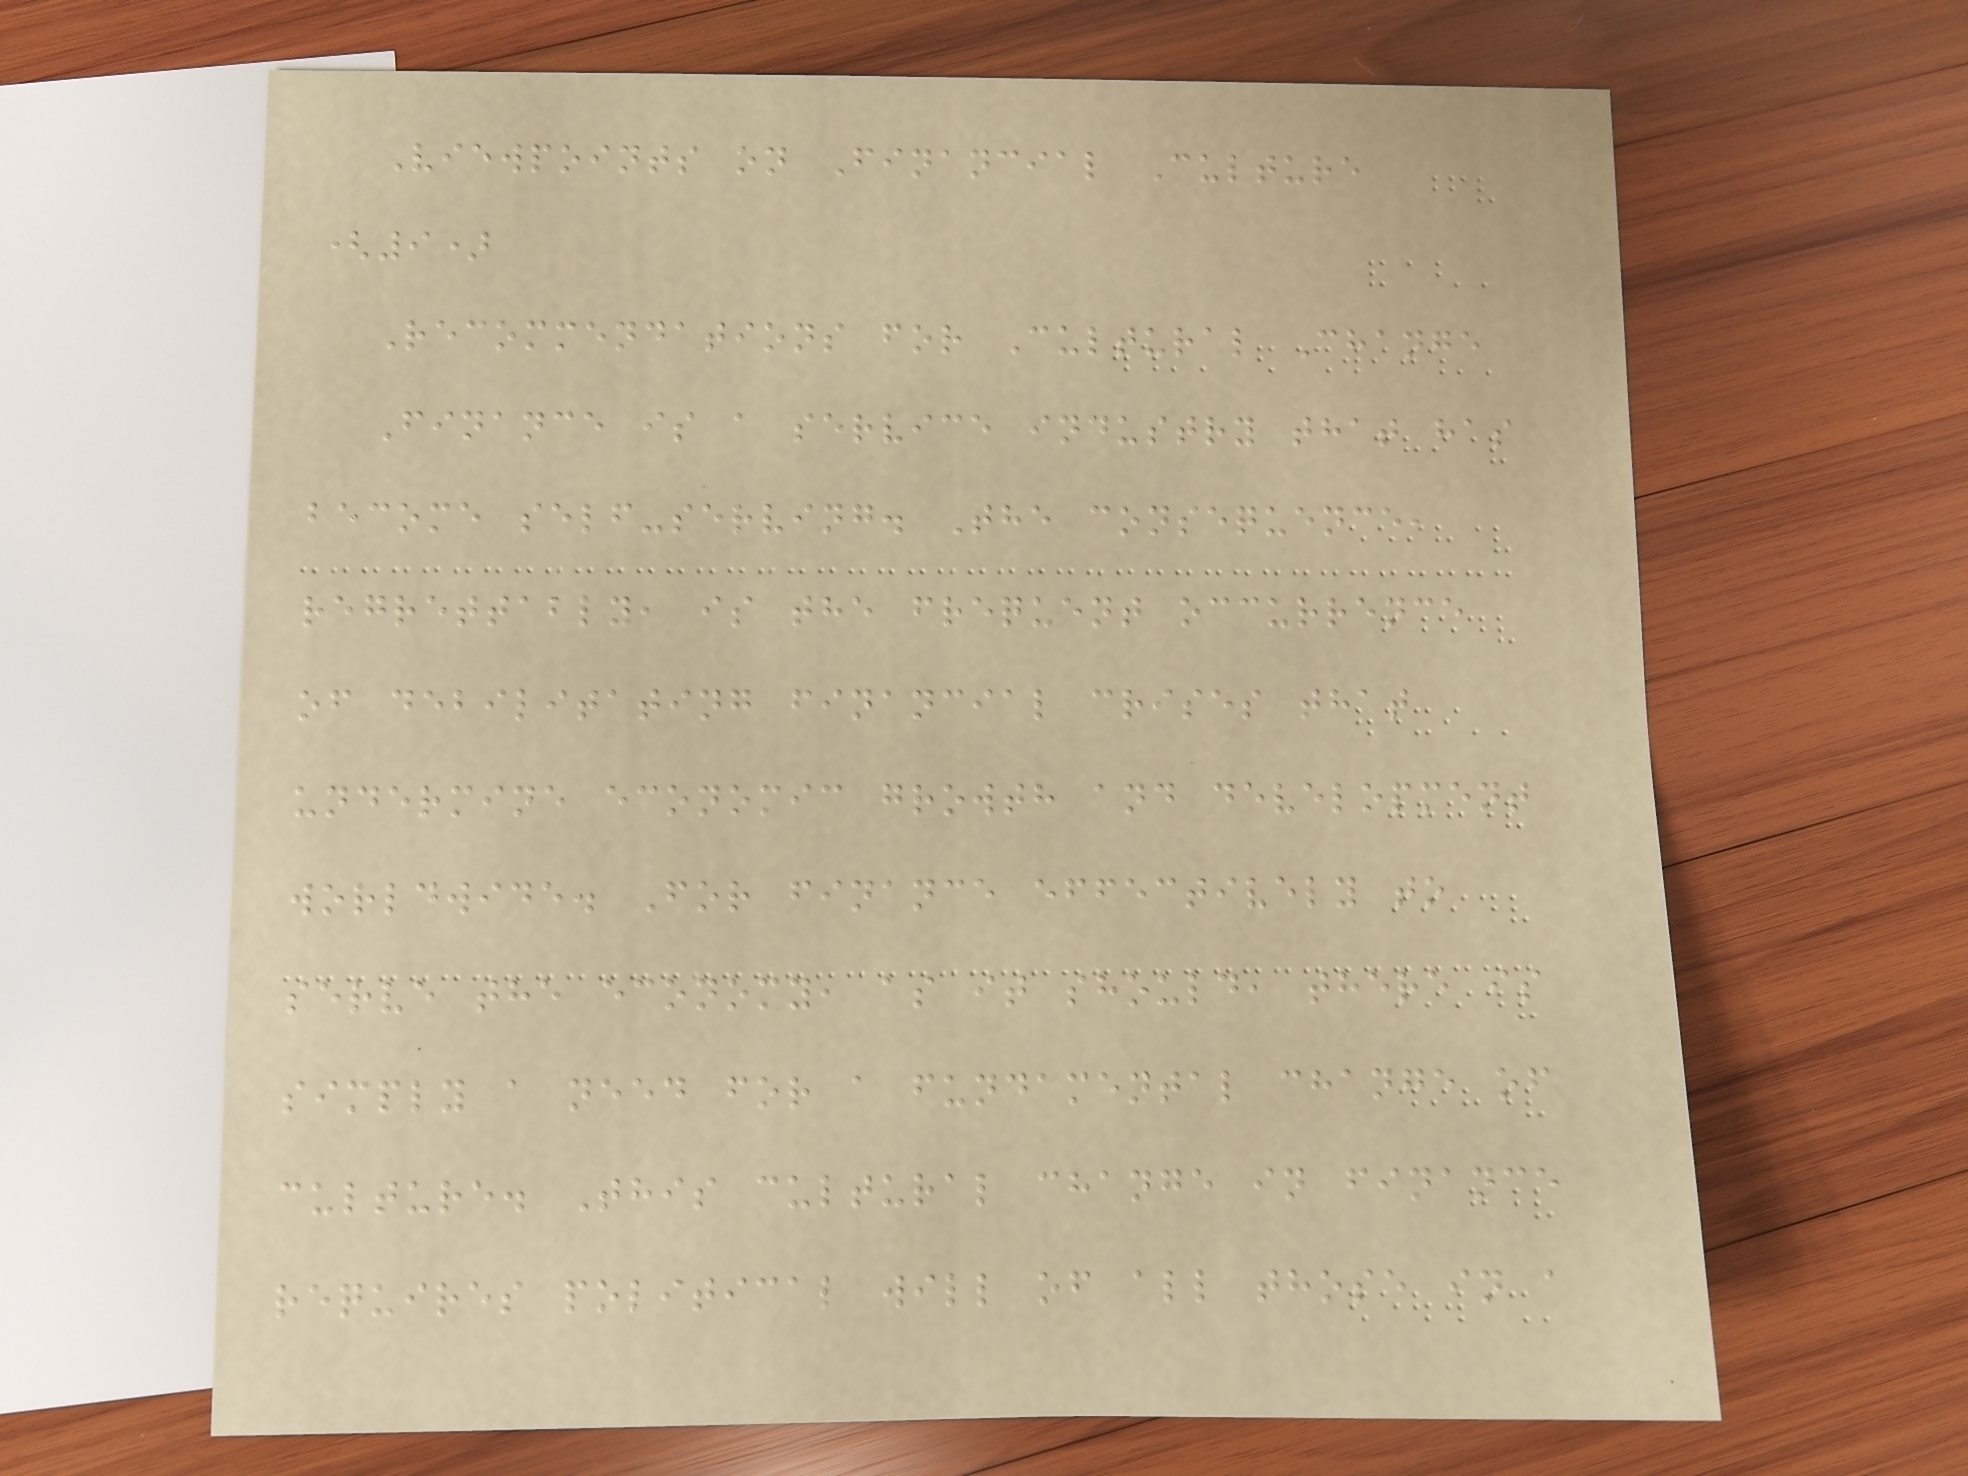Viewpoints on Financial Culture
(9)
Recommendations for Cultural Change
Finance is a service industry that has
become self-serving. The consequence,
regrettably, is the frequent occurrence
of debilitating financial crises that
undermine economic growth and development
worldwide. For finance effectively to
serve the economy, as it should, there is
simply a need for a fundamental change of
culture. This cultural change in finance
requires political will of all those in a
